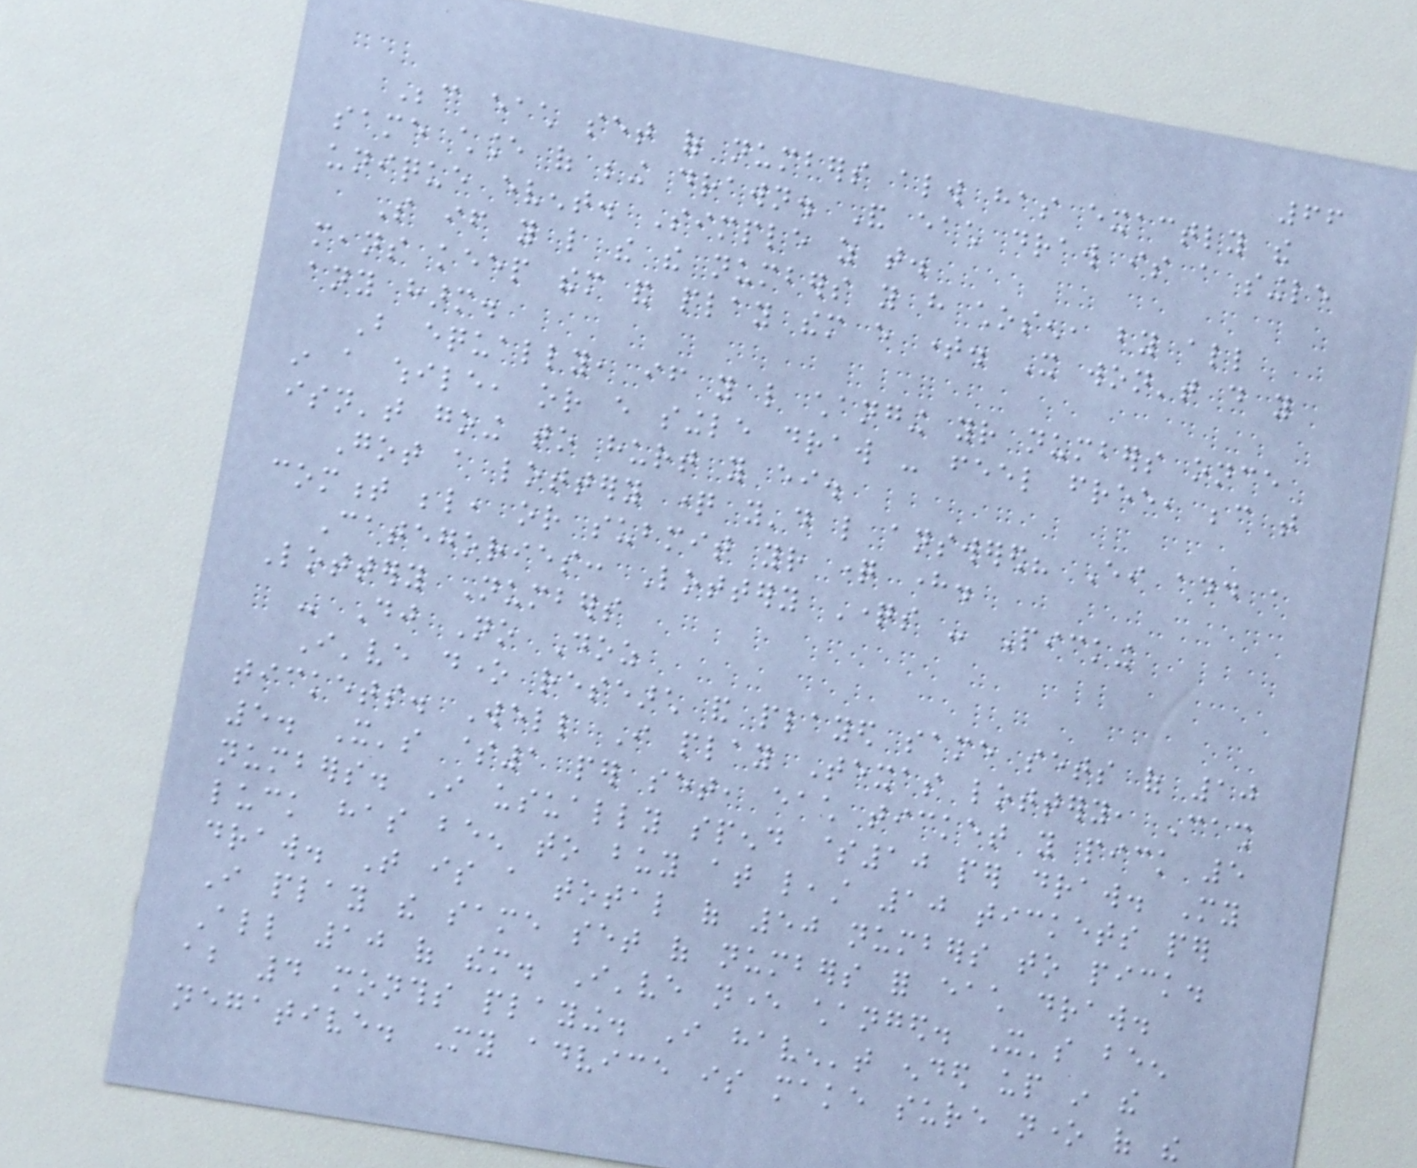66
Because each set of numbers always has exactly the
same chance of being drawn. And each draw is a single
unique event. Simple as that.
So if you like the the numbers you have chosen, by all
means keep them and play them every time. It won't do you
any harm.
But equally, if you like changing your numbers once
in a while, or every single draw - feel free, because that
isn't going to hurt you either.
Got a lottery question you'd like answered? Either add a
comment below, or submit your question here.
Categories: Lottery Questions - Picking
Lottery Numbers
- Dj No Doz
I've done research and played same sets of 10
tickets. Well I play Texas lottery, Cash
5. It's $1 per set, each ticket you pick 5
numbers. I usually spend $10 per draw. My
luck has been to buy at least 10 tickets per
draw. That is a total of 50 numbers to pick.
I play the same set of numbers for each draw.
All 10 of them. I've never changed. It's been
about 4 months playing. I haven't ended up in the
negative. My advice is make sure none of the
